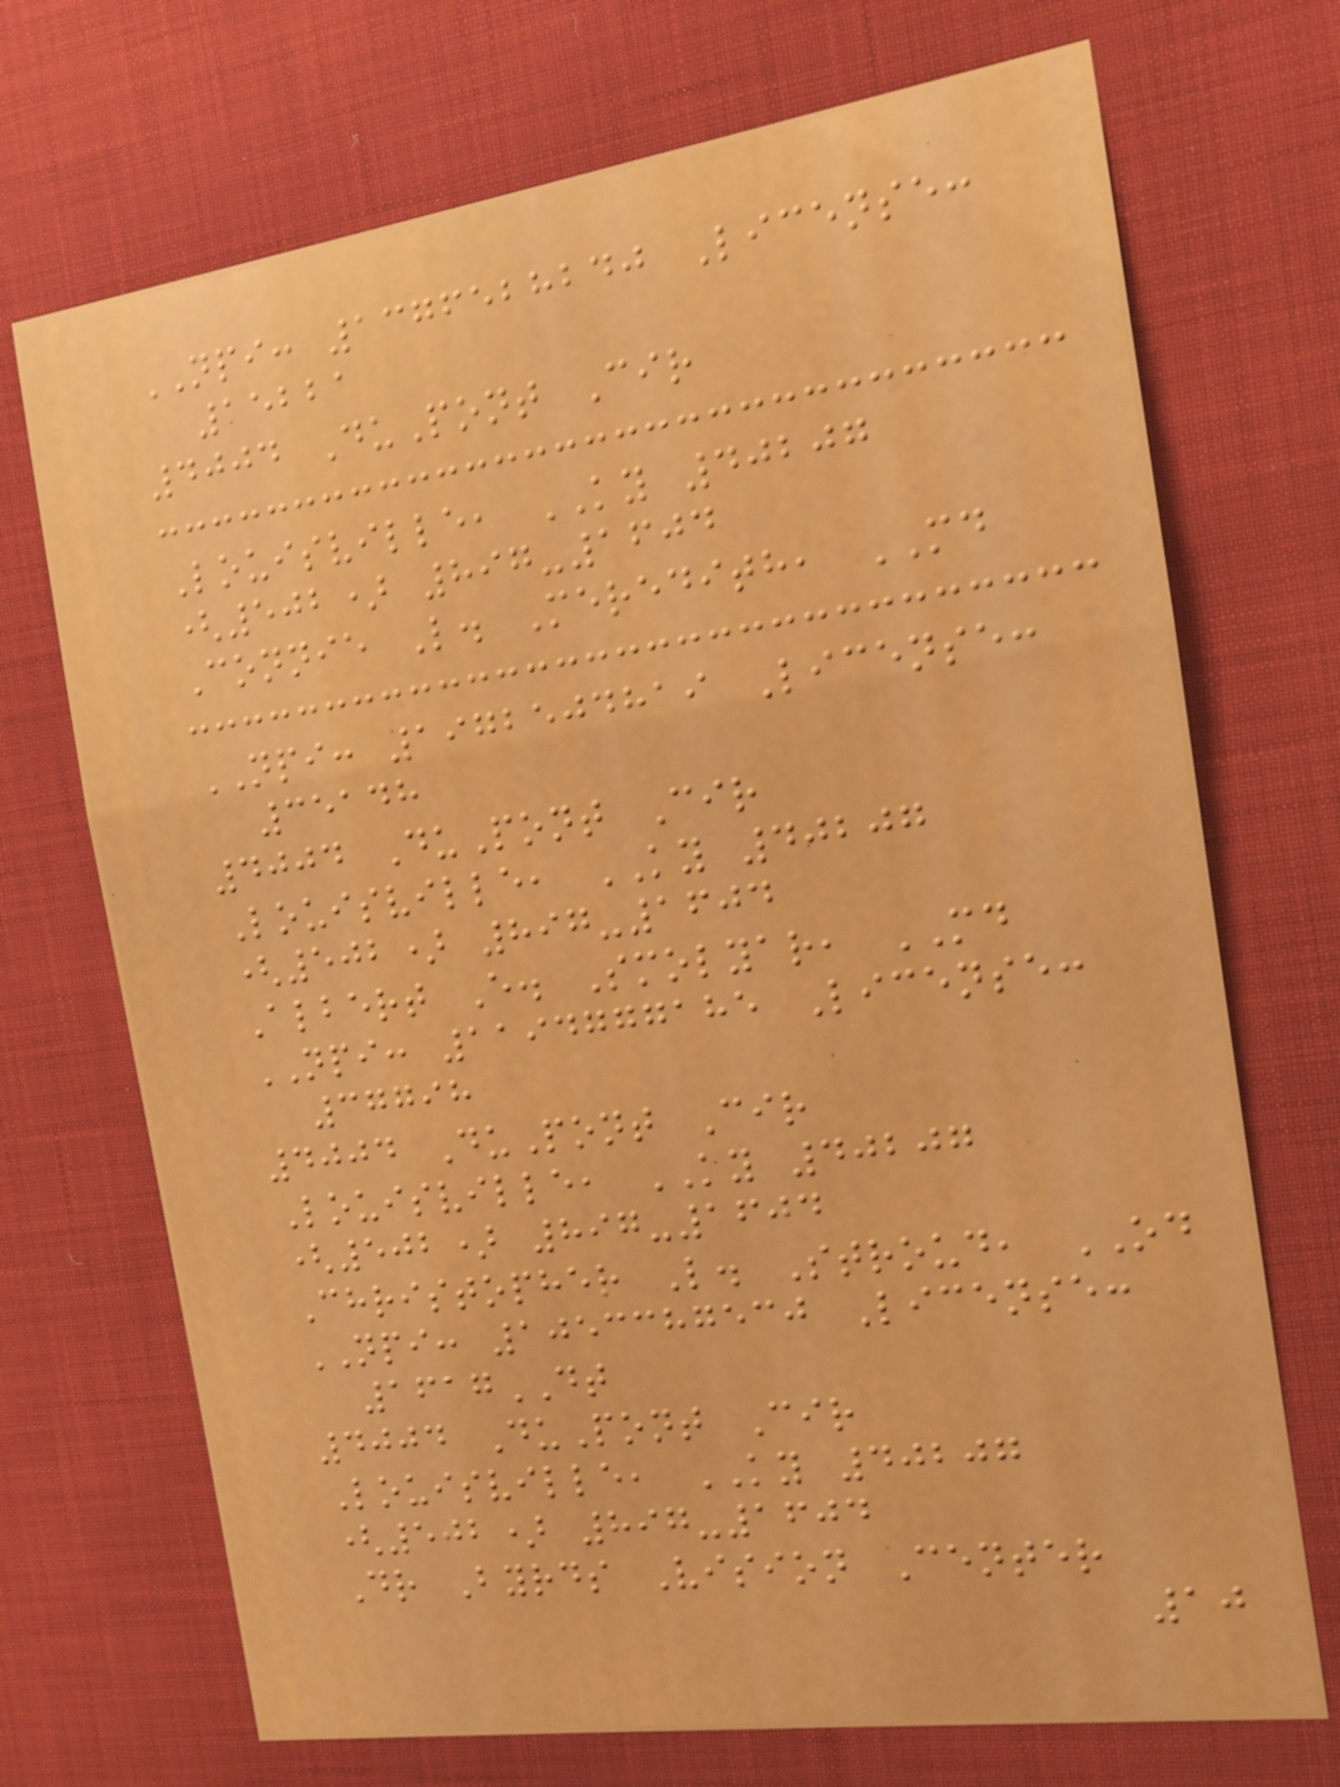NPI: 1376528240 License:
15221
4004 DuPont Cir
Louisville, KY 40207
(502) 897-1604
Connie L. Meredith, MD
NPI: 1972504819 License:
35148
4004 DuPont Cir
Louisville, KY 40207
(502) 897-1604
Albert E. Smolyar, MD
NPI: 1194777185 License:
37798
4004 DuPont Cir
Louisville, KY 40207
(502) 897-1604
Christopher L. Stroud, OD
NPI: 1053387530 License:
1617DT
4004 DuPont Cir
Louisville, KY 40207
(502) 897-1604
Dr Byrds Vision Center
10
